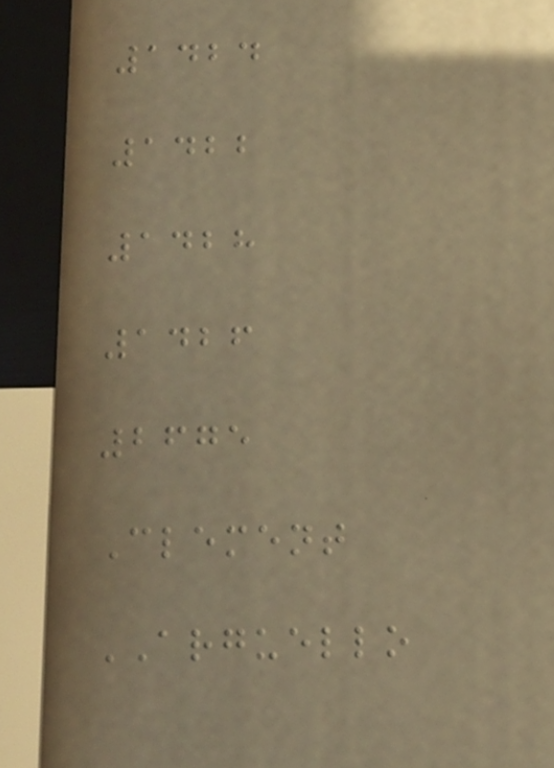1424
1422
1428
1426
2675
Clement
ARGUELLO
